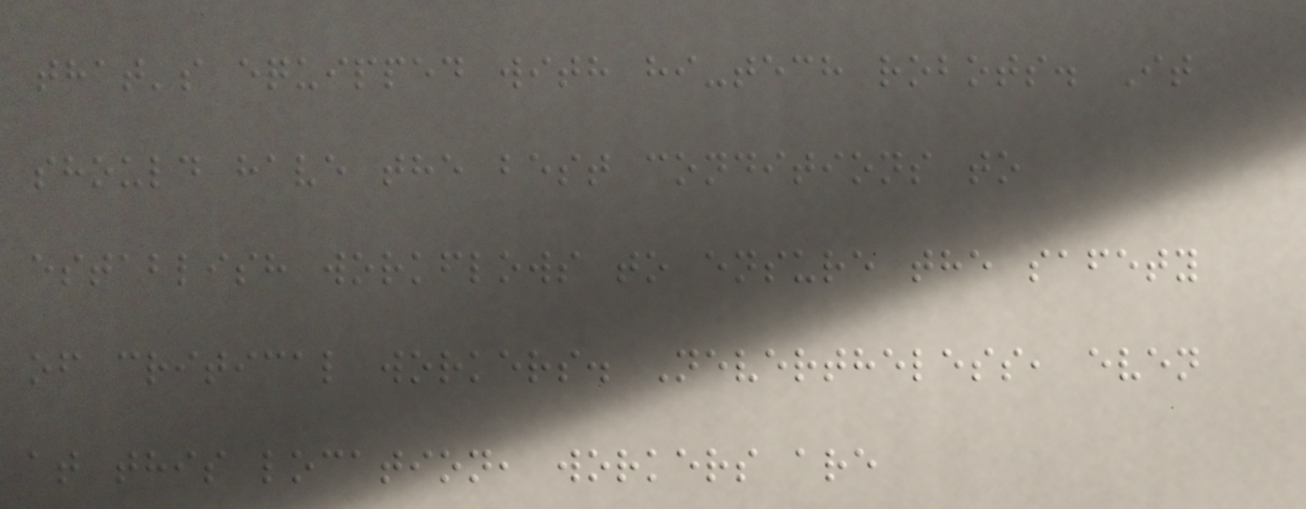that's equipped with hi-tech robots. It
should have the best conditions to
establish workflows to ensure the safety
of critical workers. Nevertheless, even
at this location, workers are
